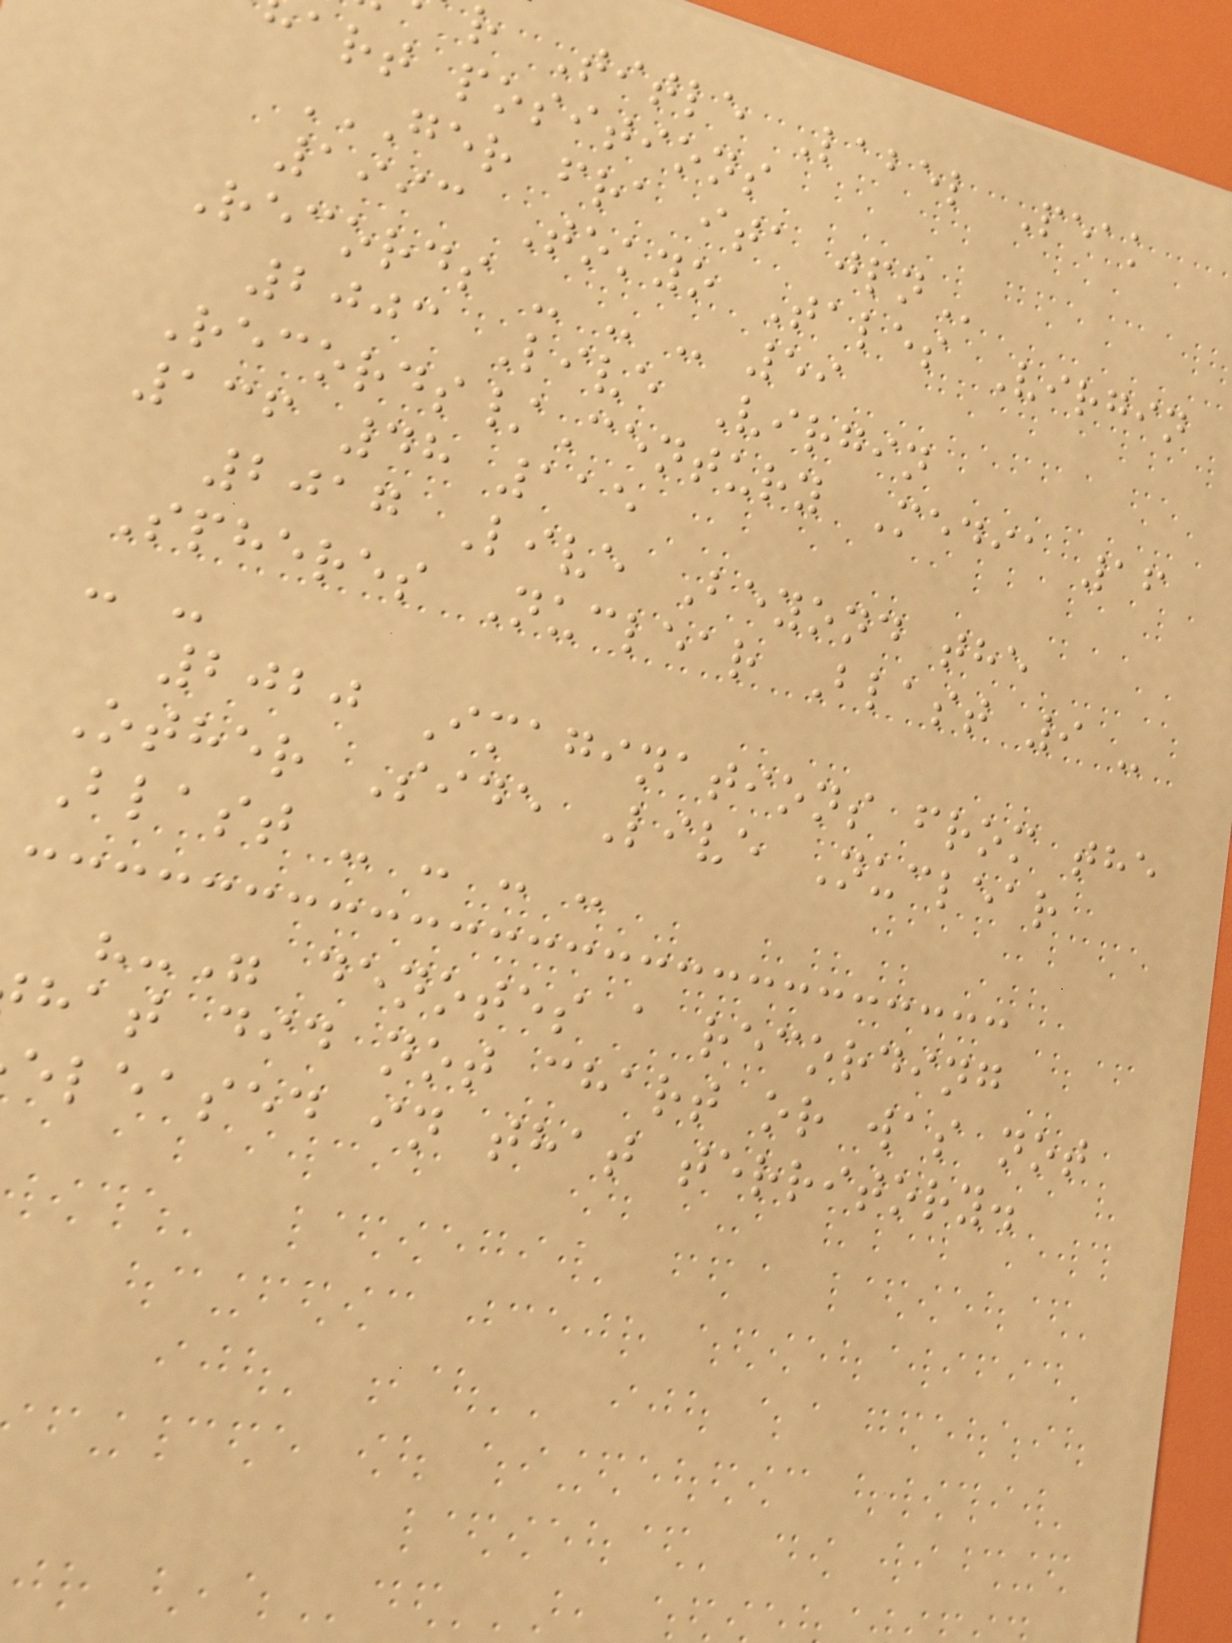r Title Label Peak
art positions
GER FRA ITA JPN
1993 Tokyo Tales Virgin
Records - - - 59
2003 Live Virgin
Records/Century Media 16
136 48 115
2017 Live Beyond the
Spheres Nuclear Blast 9 -
- -
2020 Imaginations from the
Other Side Live Nuclear
Blast - - - -
"-" denotes a recording
hat did not chart or was not
eleased in that territory.
